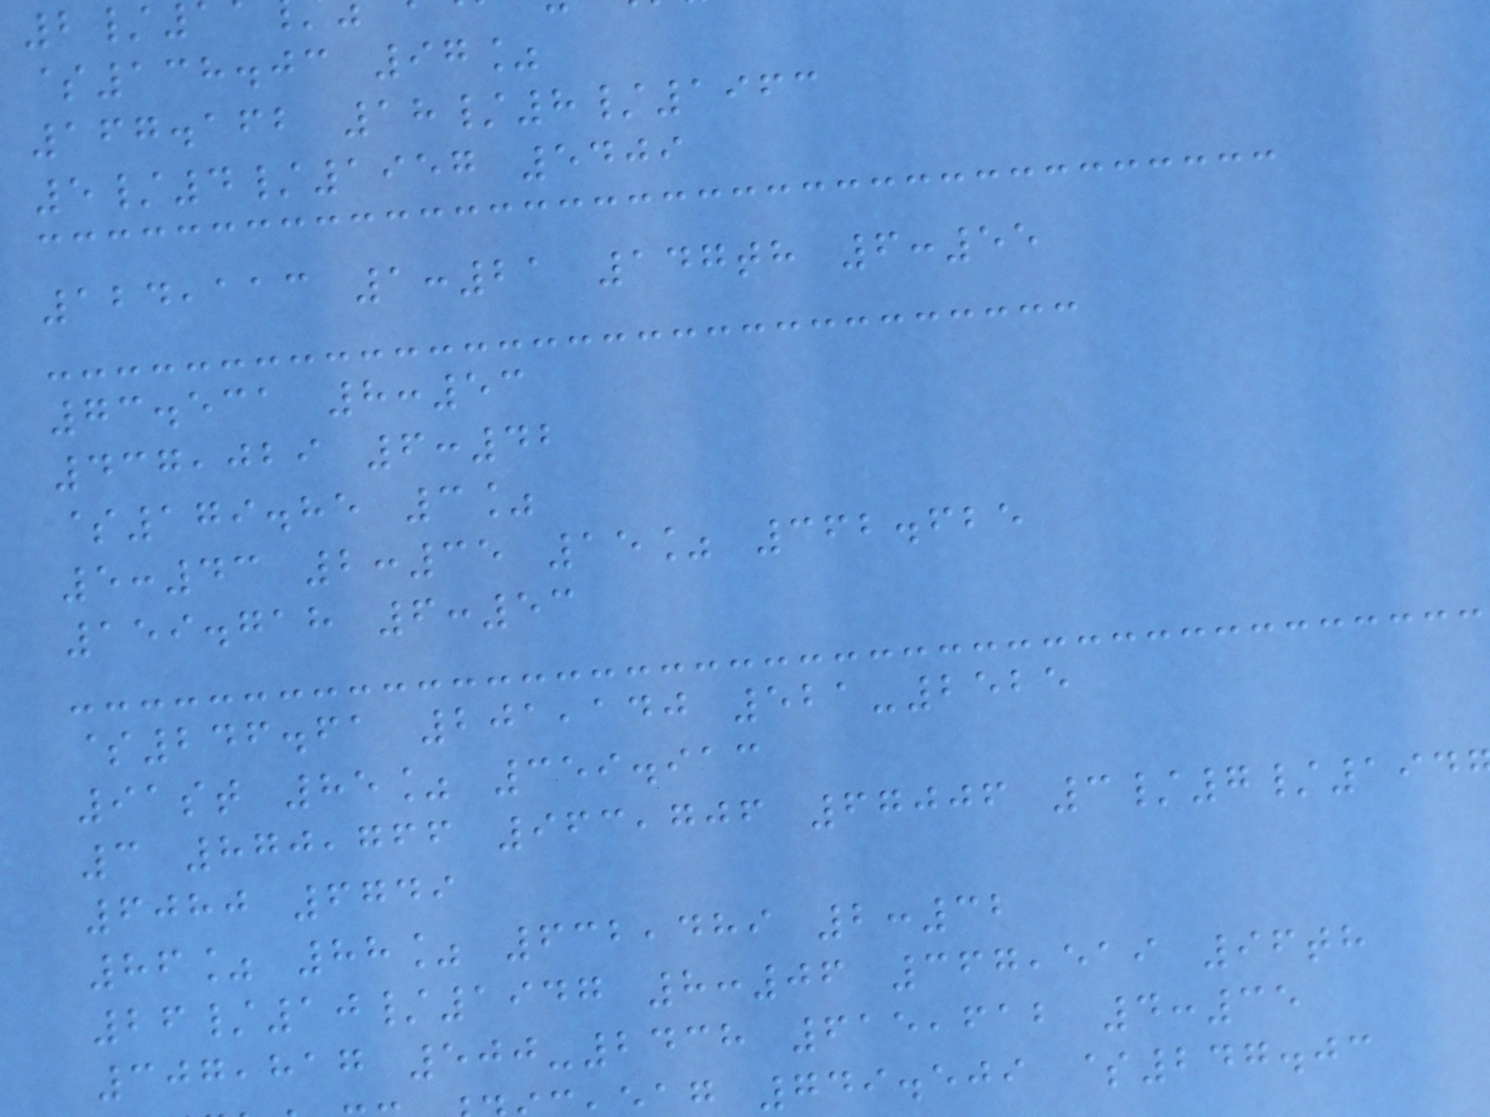$138.03 97%
167.162 18/8/1963
5/4/1957 5409
124,113 1:21 147th 6:55
73.531 8:53
437,029 6:42
$179.85 3%
5:43 2:35 15% 362.625
159.718 6:53
$246.61 201,140 521-2525
91st 85% 359.913
3 870,766 963,706 67006 3/7/194
6080 6749
86% 88% 632,489 2:32
26/10/1947 8:06 367,519 96th
307,817 500-2438 615,612 4:35
g 749.509 $247.03
